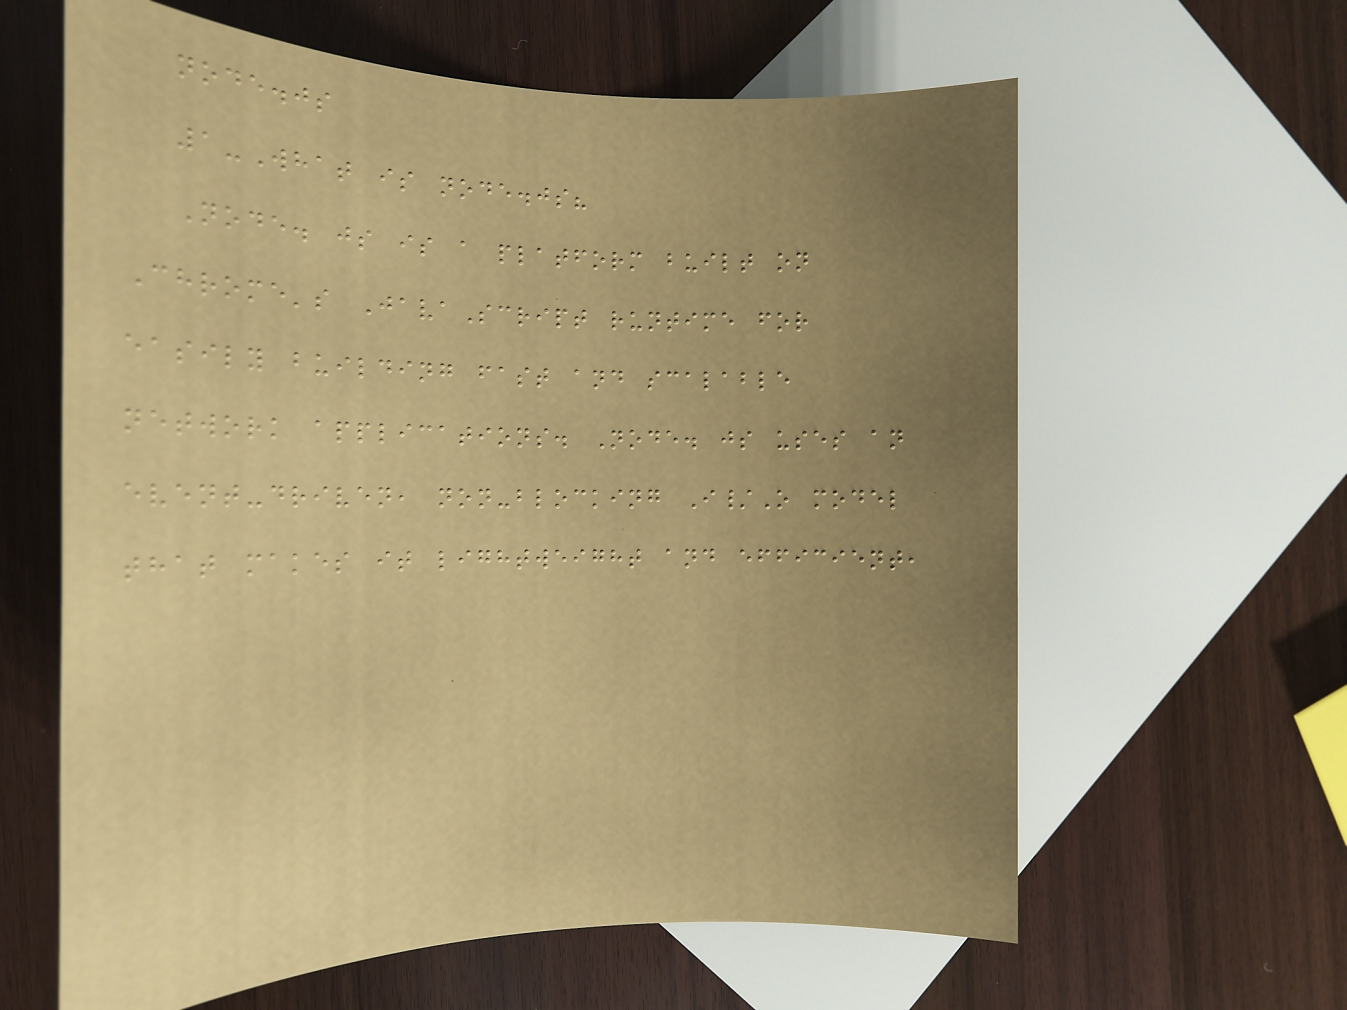node.js
1-What is node.js?
Node. js is a platform built on
Chrome's JavaScript runtime for
easily building fast and scalable
network applications. Node. js uses an
event-driven, non-blocking I/O model
that makes it lightweight and efficient,
